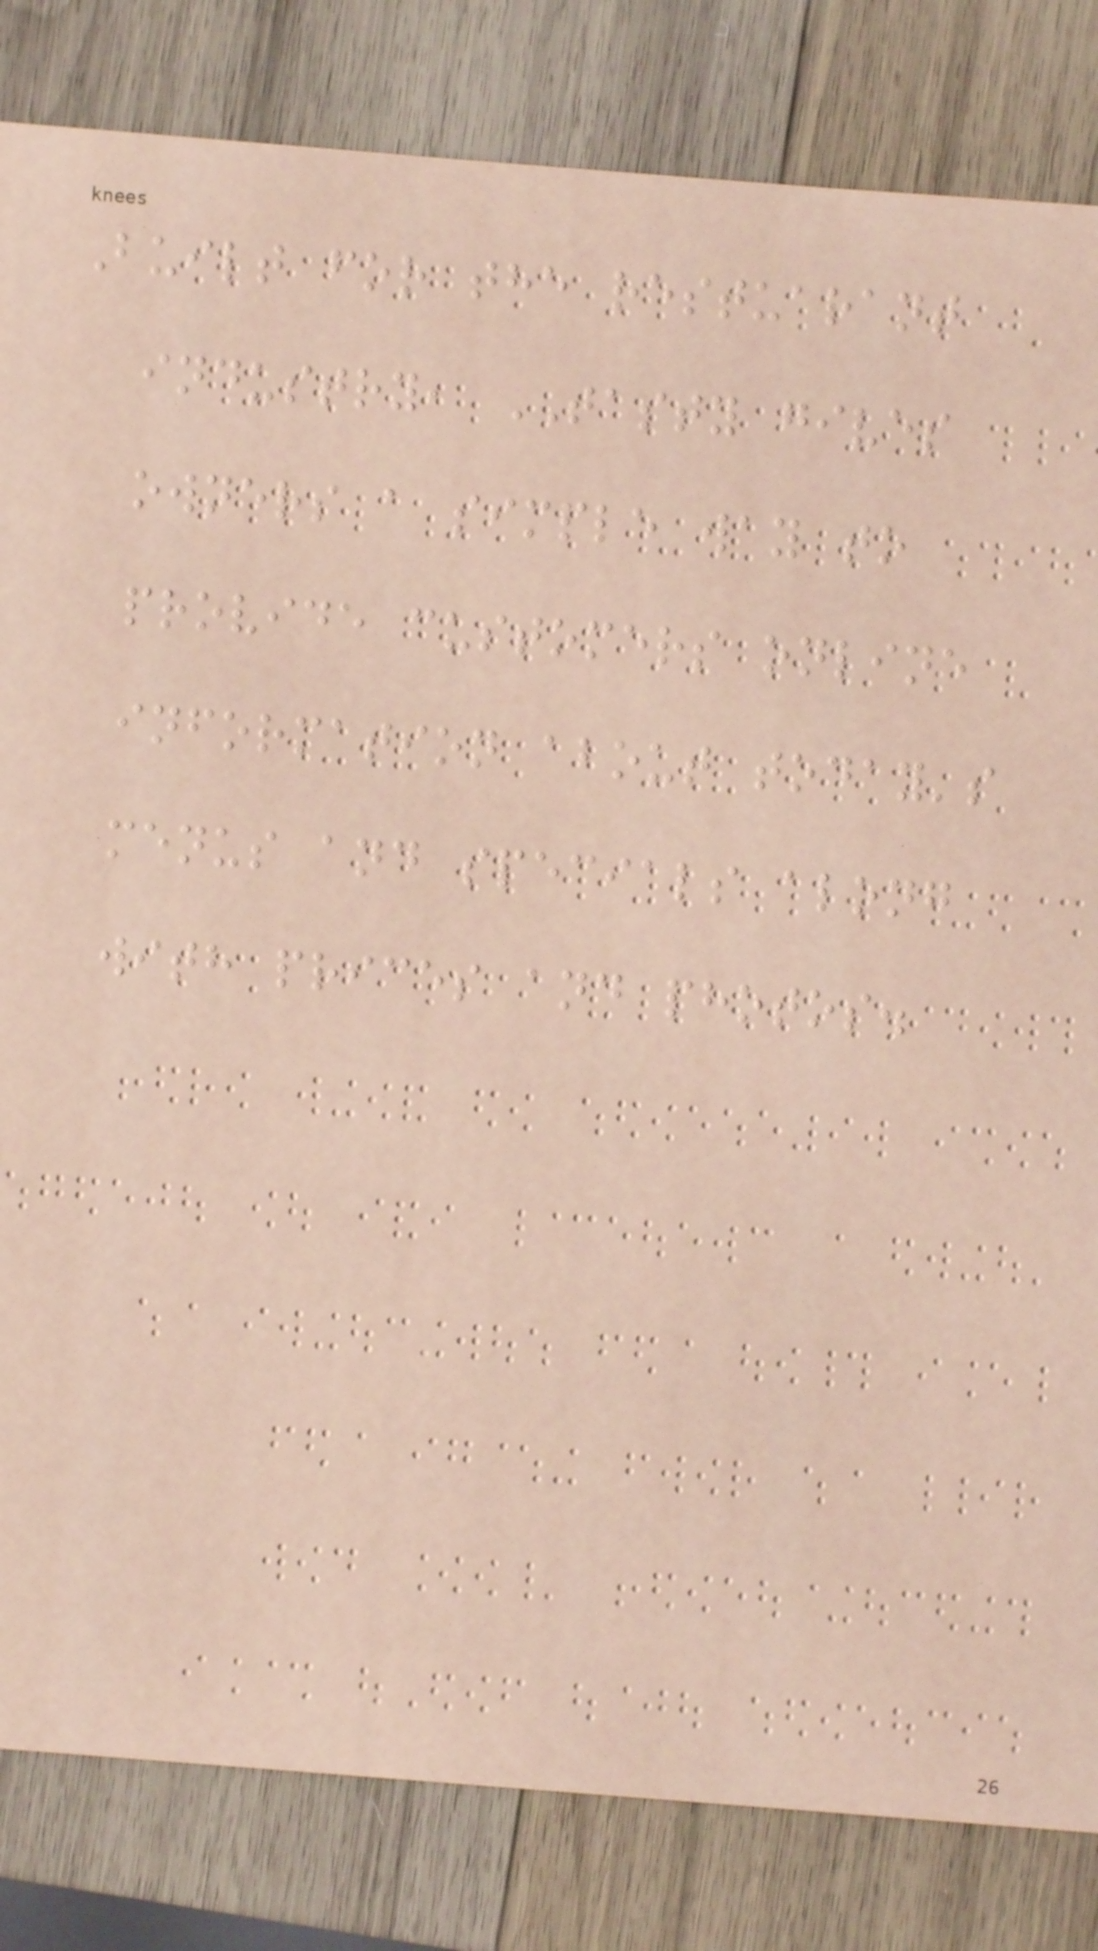Built for the restuarant
industry, TASTY gives
owners a simple way to
provide customers online
information about today's
menus and specials along
with prices and photos.
